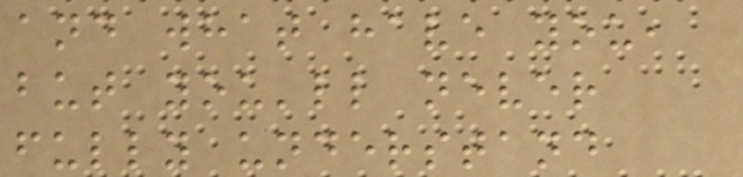and what have you,
but you'll never
fully understand
